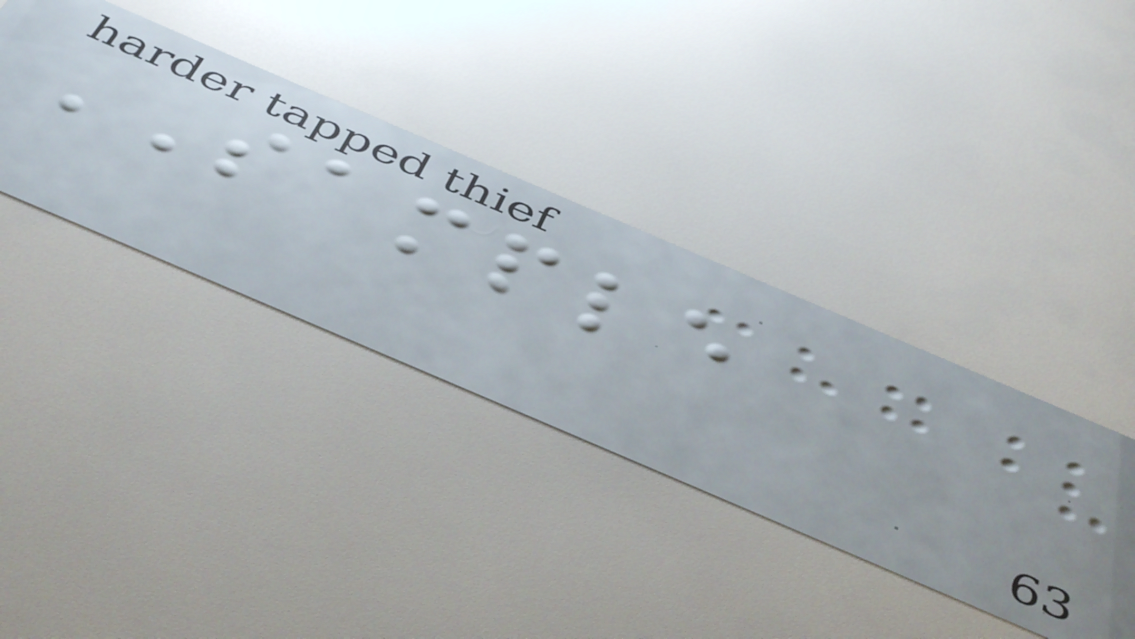SAMPLE
